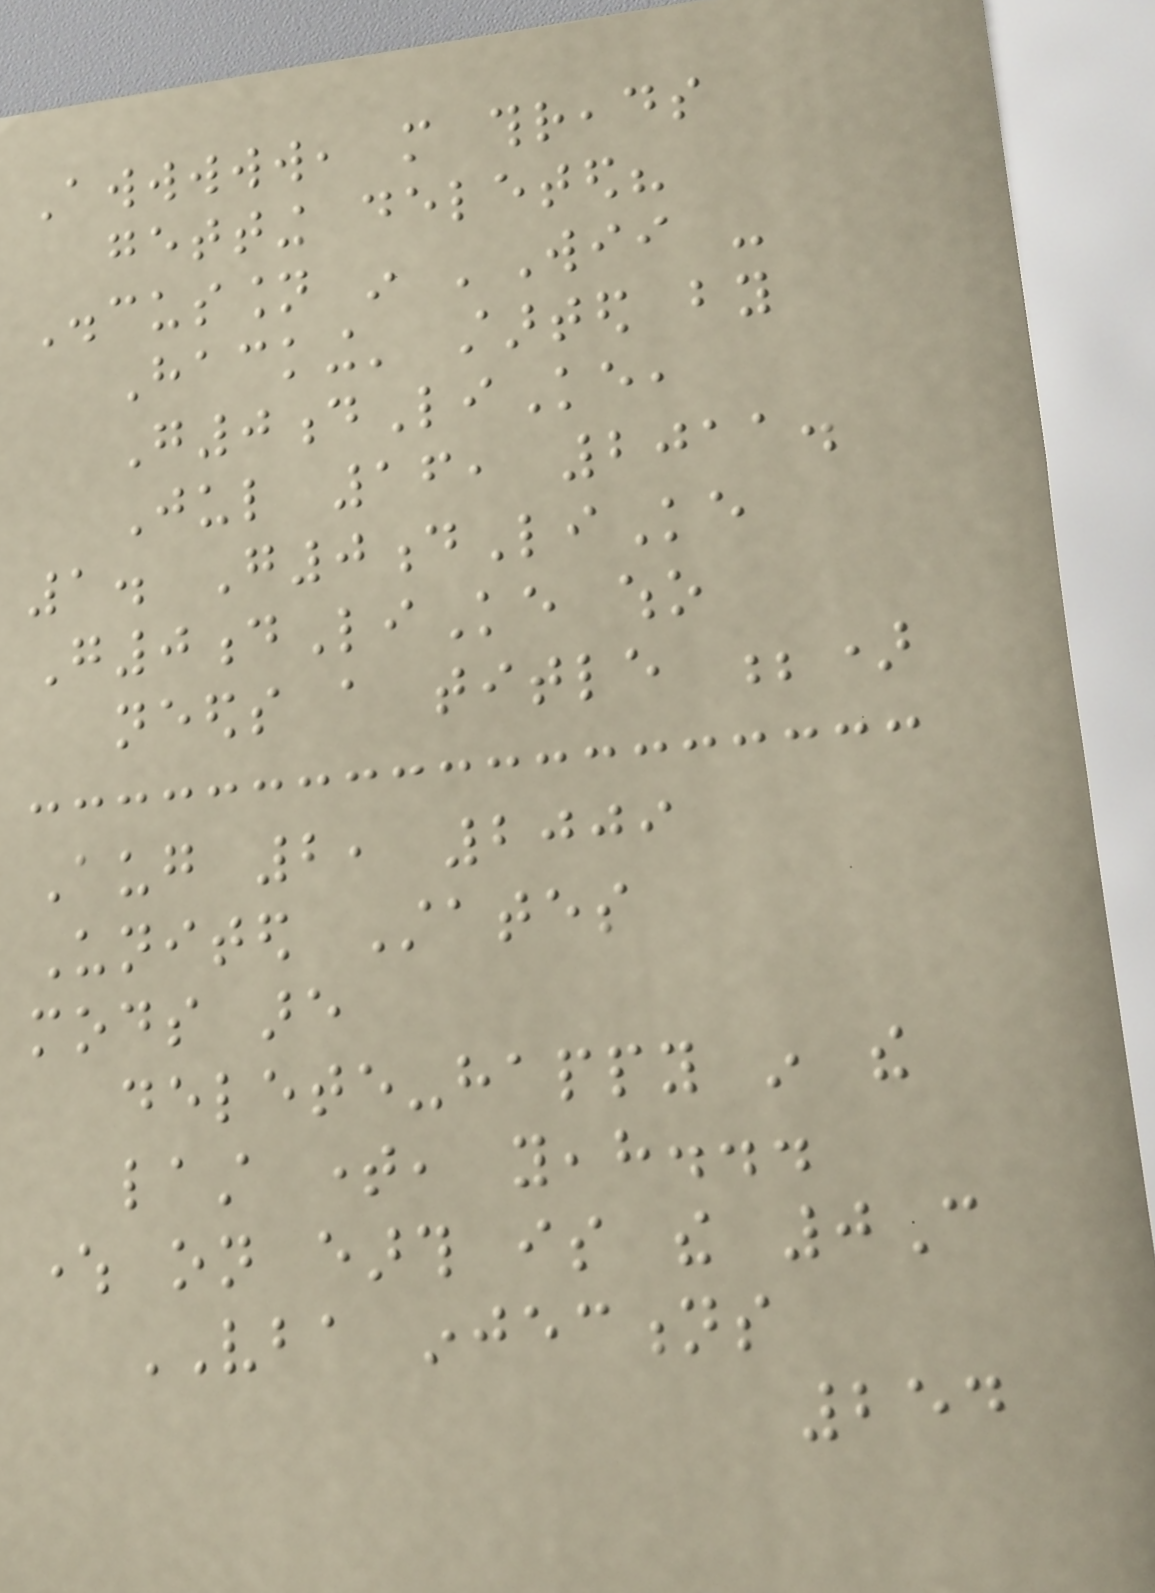Awwwww, more threads
getting deleted?
Discussion in 'Wii -
Hacking' started by
G0dLiKe,
Jul 16, 2011.
1. G0dLiKe
G0dLiKe who
needs a title ;)
Aug 2, 2009
United States
mods are
delete-happy in the
last time, yeah...
where on earth is the 0C
VBA injections
254
